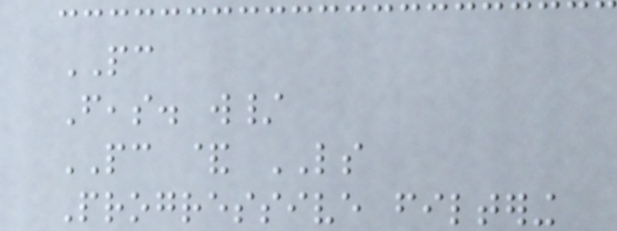PC
Feas. w/
PC & LS
Progressive filtering
